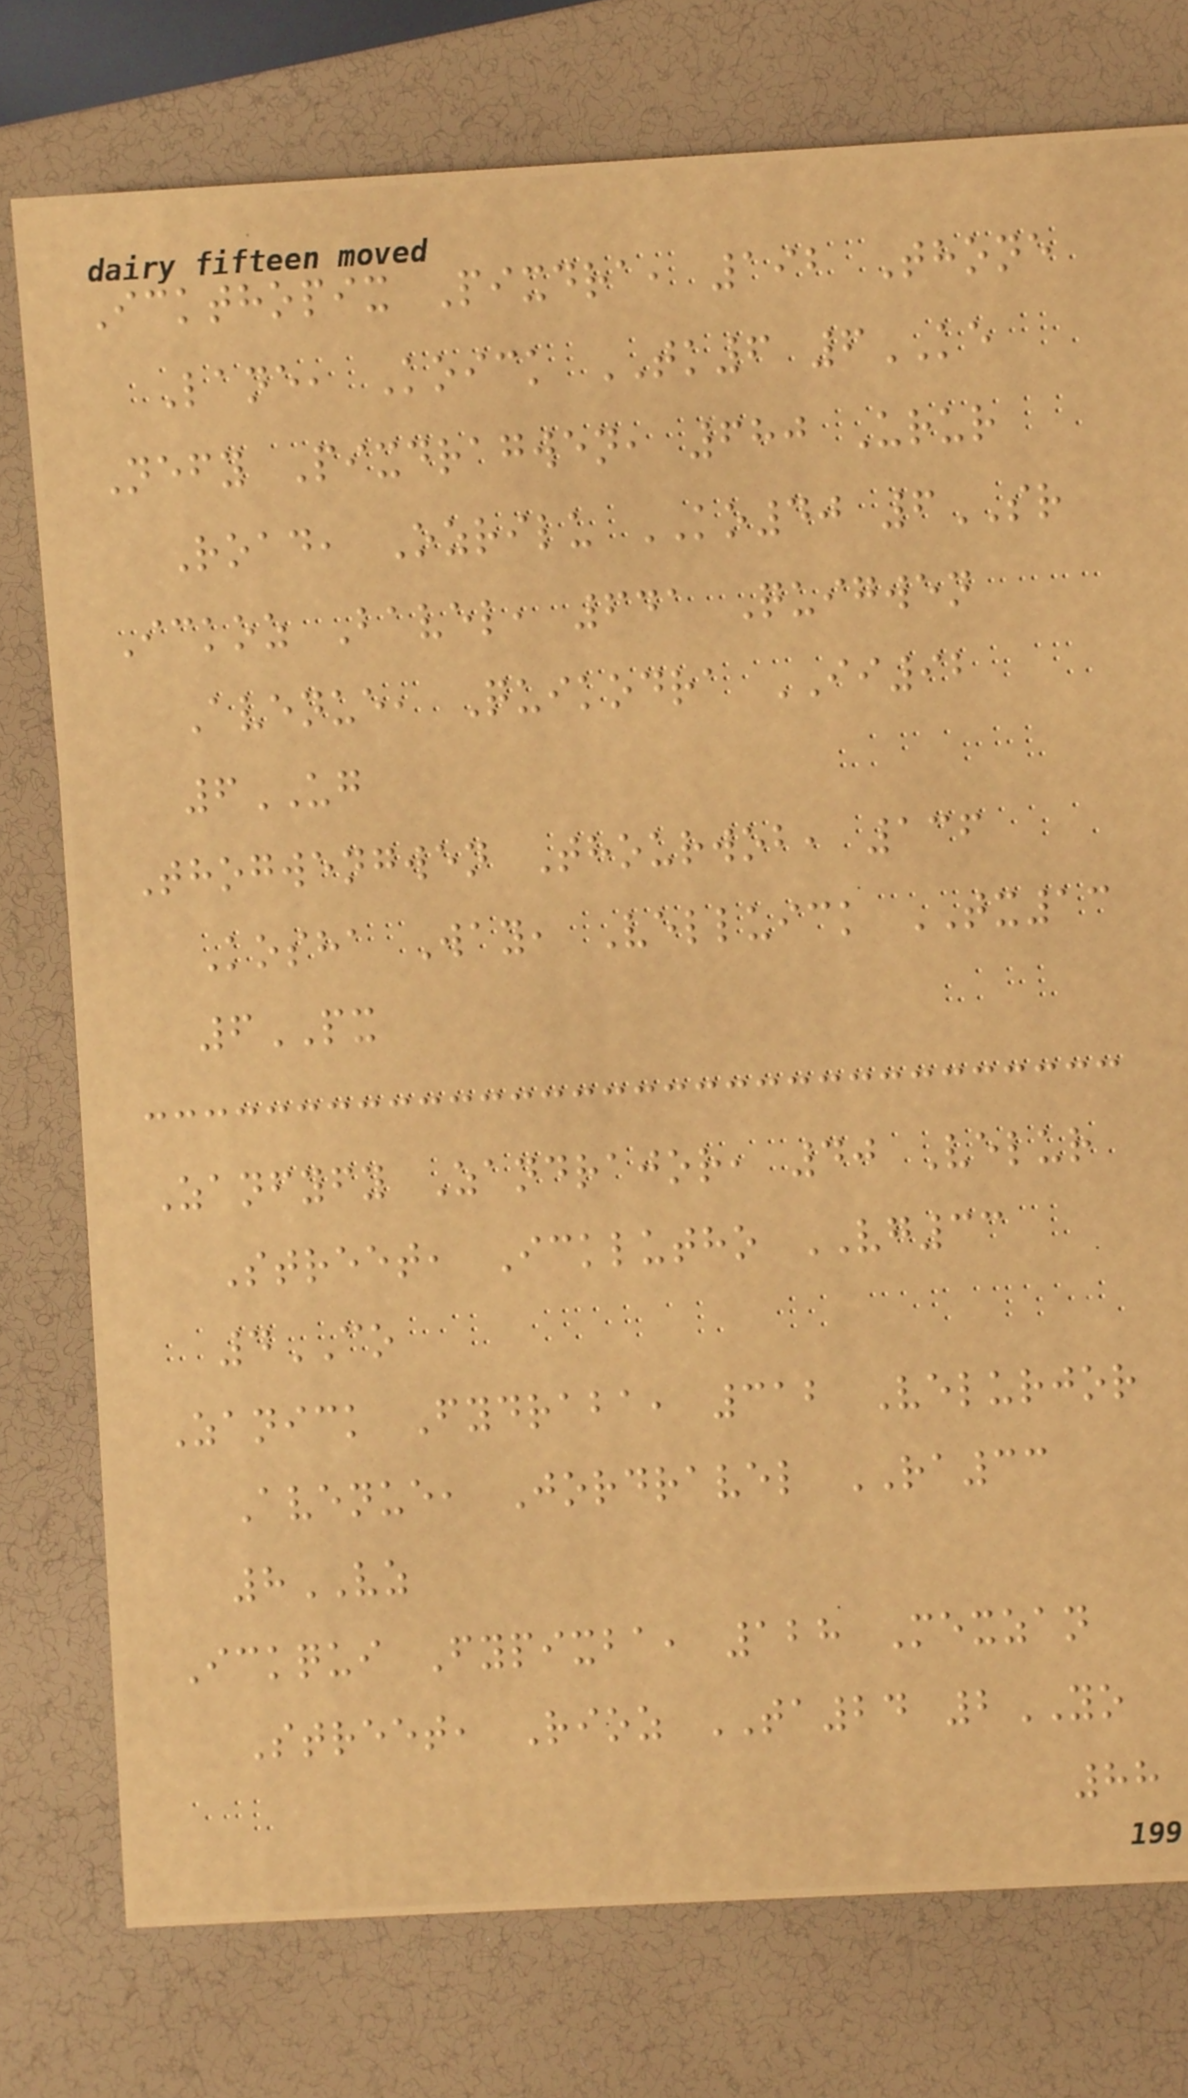Ickthopix Pixdra, 192 Thone
Lane, Koick TK6 6KE
Nefy Pixdragwen, 680 Urur
Road, Ozrilu KO40 6SR
Ickoz Bavel, 641 Quigwen
Avenue, Quikodra II92
6UG
Thogwengwen Thourwob, 136
Kosha Way, Velluick TX13
6PX
Zanfyfy Zandrajor, 40 Velur
Street, Icklutho VG33
4CO
Zanick Fydraba, 312 Velurjor
Avenue, Jordravel RA33
8VZ
Ickqui Fypixba, 128 Mexzan
Street, Rioz TA24 2YO
88
